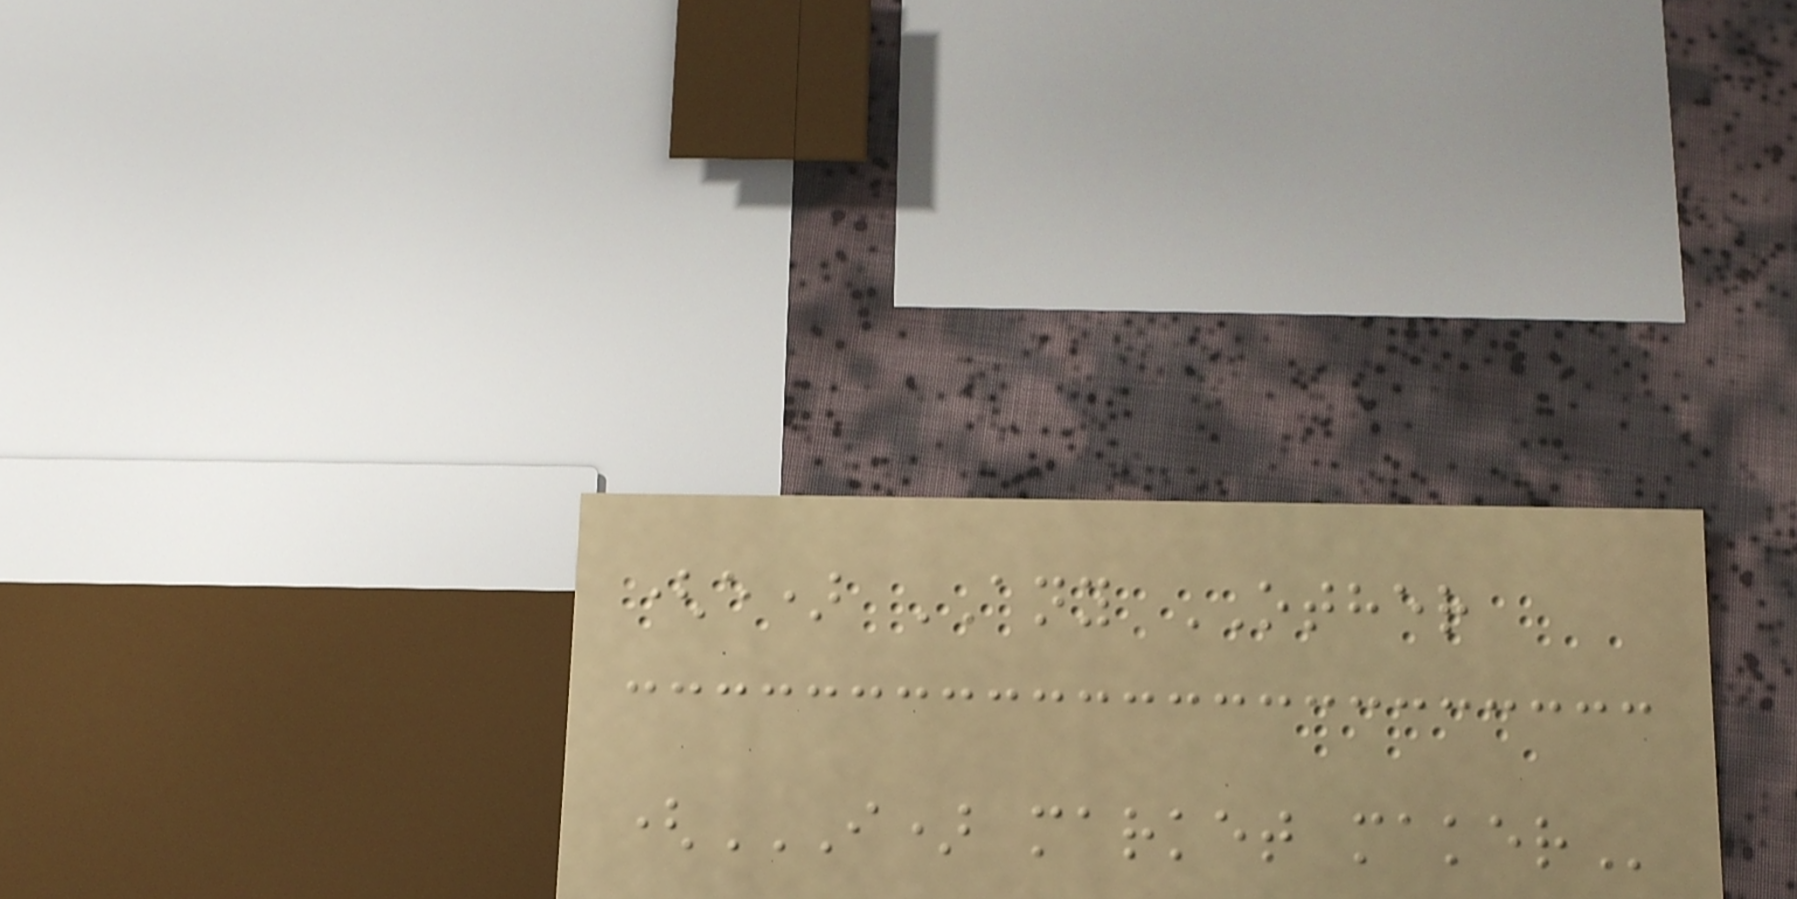(e) ANY OTHER
(I) MARKET MAKER
